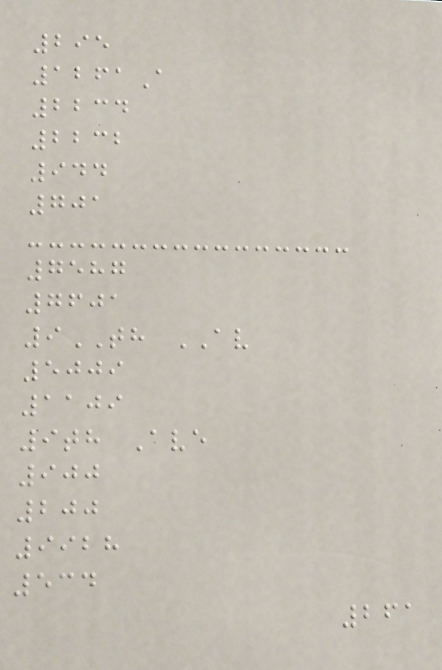295
1261A
2234
2232
944
701
7587
7601
9TH AV
5009
1109
9th Ave
900
200
9928
534
261
